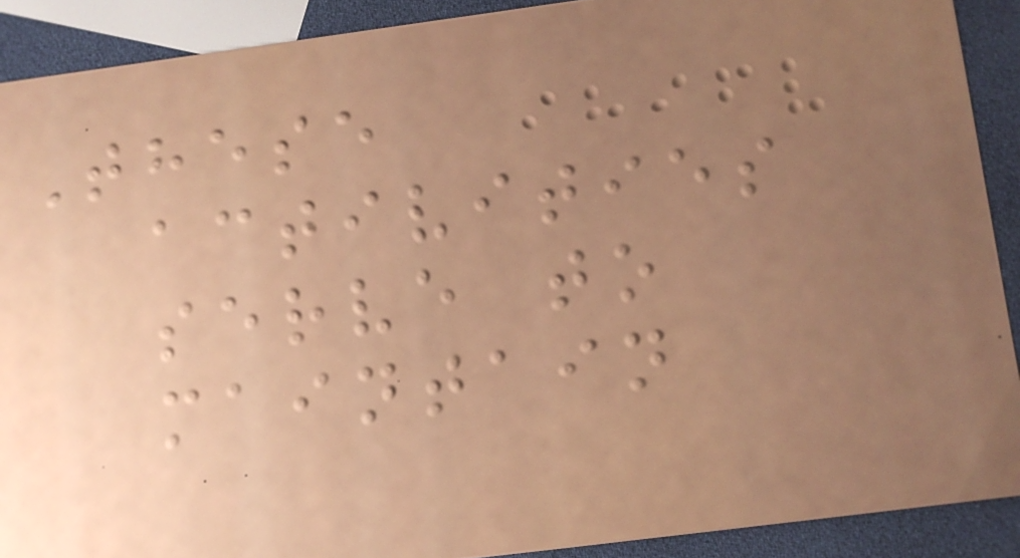These
activities
serve to
maintain
